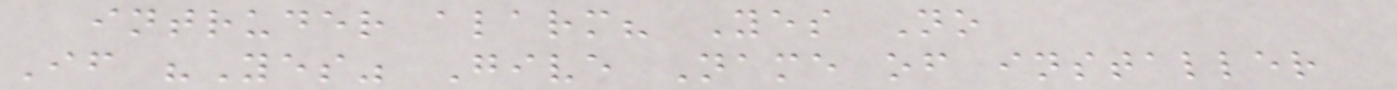intruder alarm? Yes No
If "Yes" Give Name of installer
